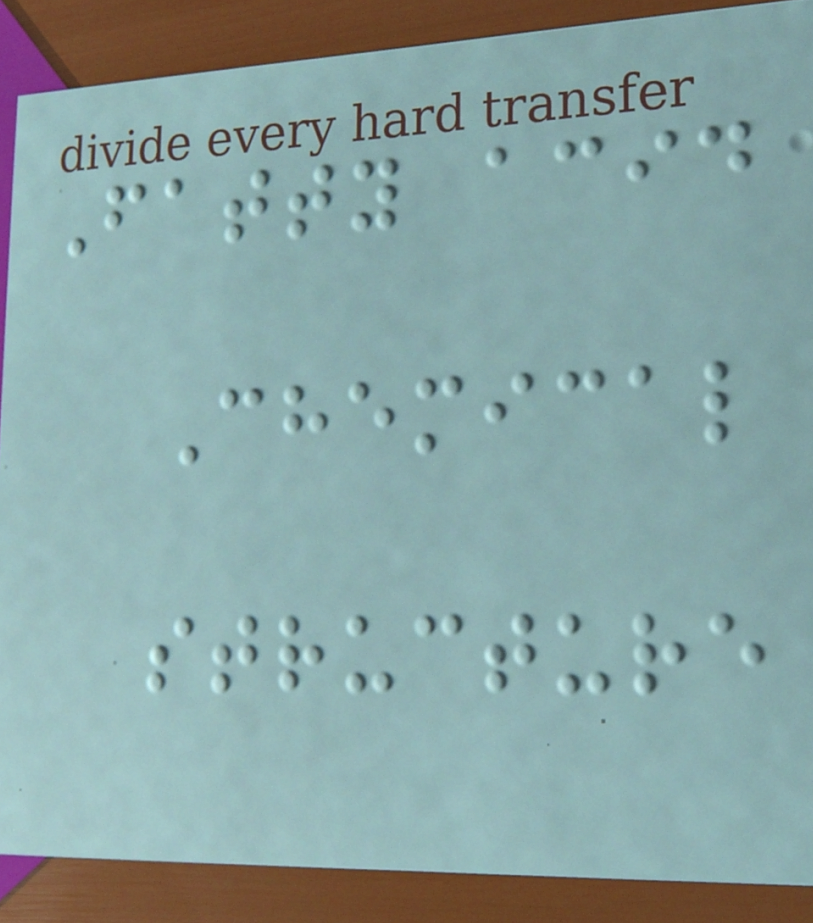Fatty acid
Chemical
structure
